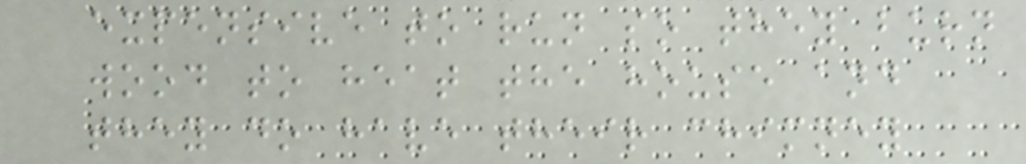expensive to run so they burn
wood to heat the house and
they do have their chimney
